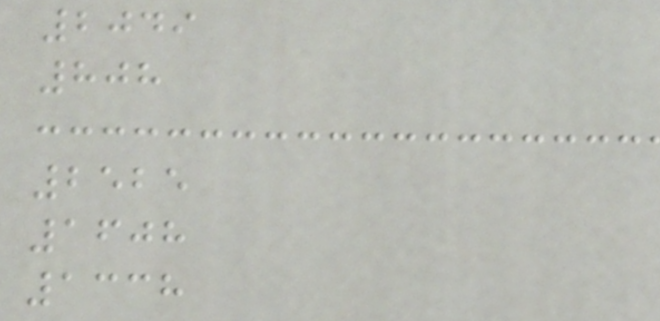2049
808
2525
1608
1338
